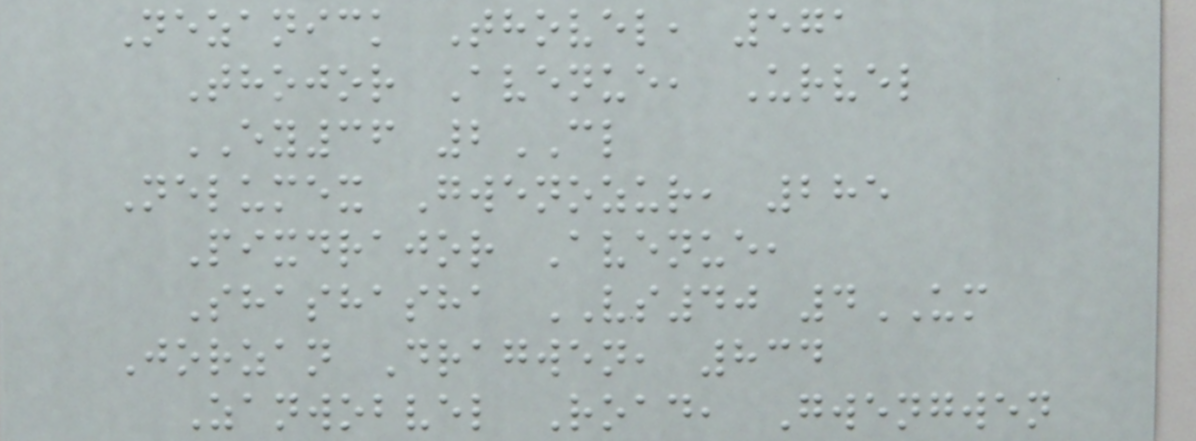Nezanick Thovel, 571
Thojor Avenue, Urvel
EY36 2CL
Nelumex Gwenozur, 285
Pixdrajor Avenue,
Shashasha VS40 4UM
Jorzan Dragwen, 834
Zanwobvel Road, Gwengwen
